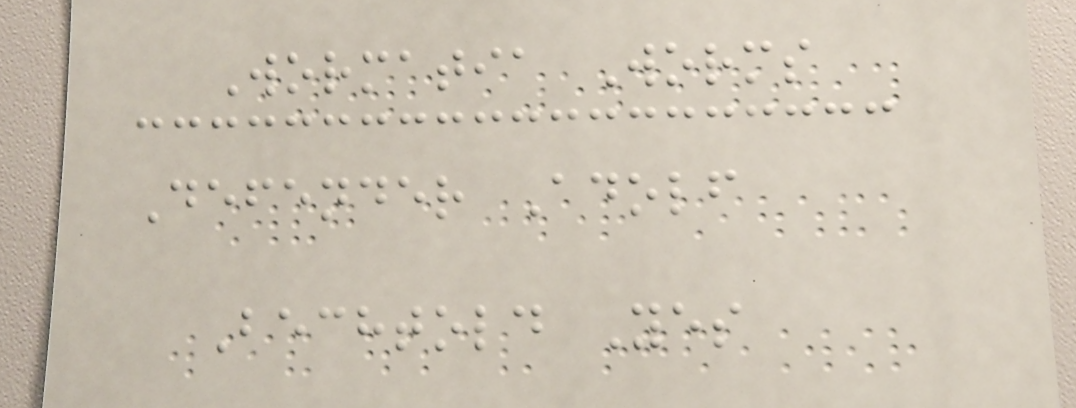Wormatia Worms
Defender Adolf
Bechtold Yes
